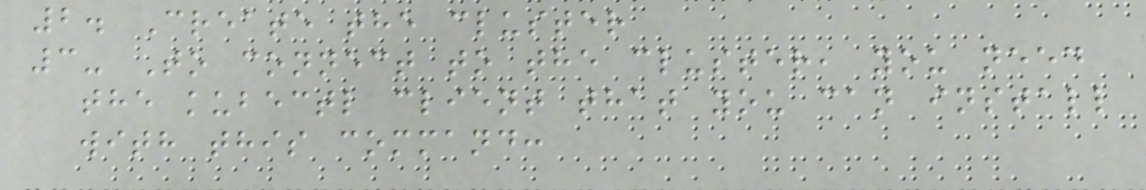2. Create the cluster
3- To connect to the cluster, you need
the kubectl client that you can install
with this command:
